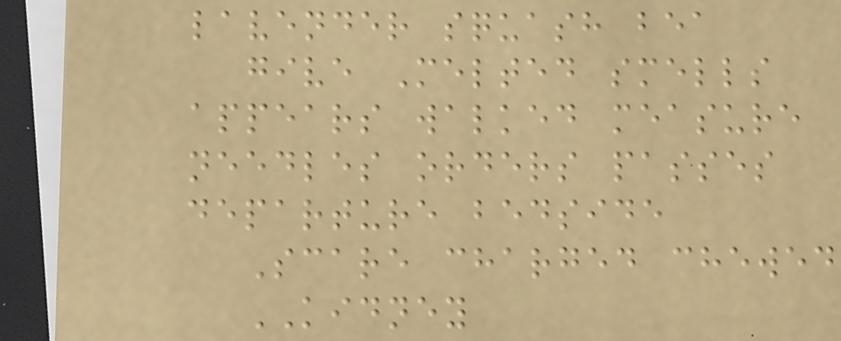lavender squash bea
give Melted smells
appears walked measure
needles orders passes
departure bedside
Scare charged chewed
KIDNEY
